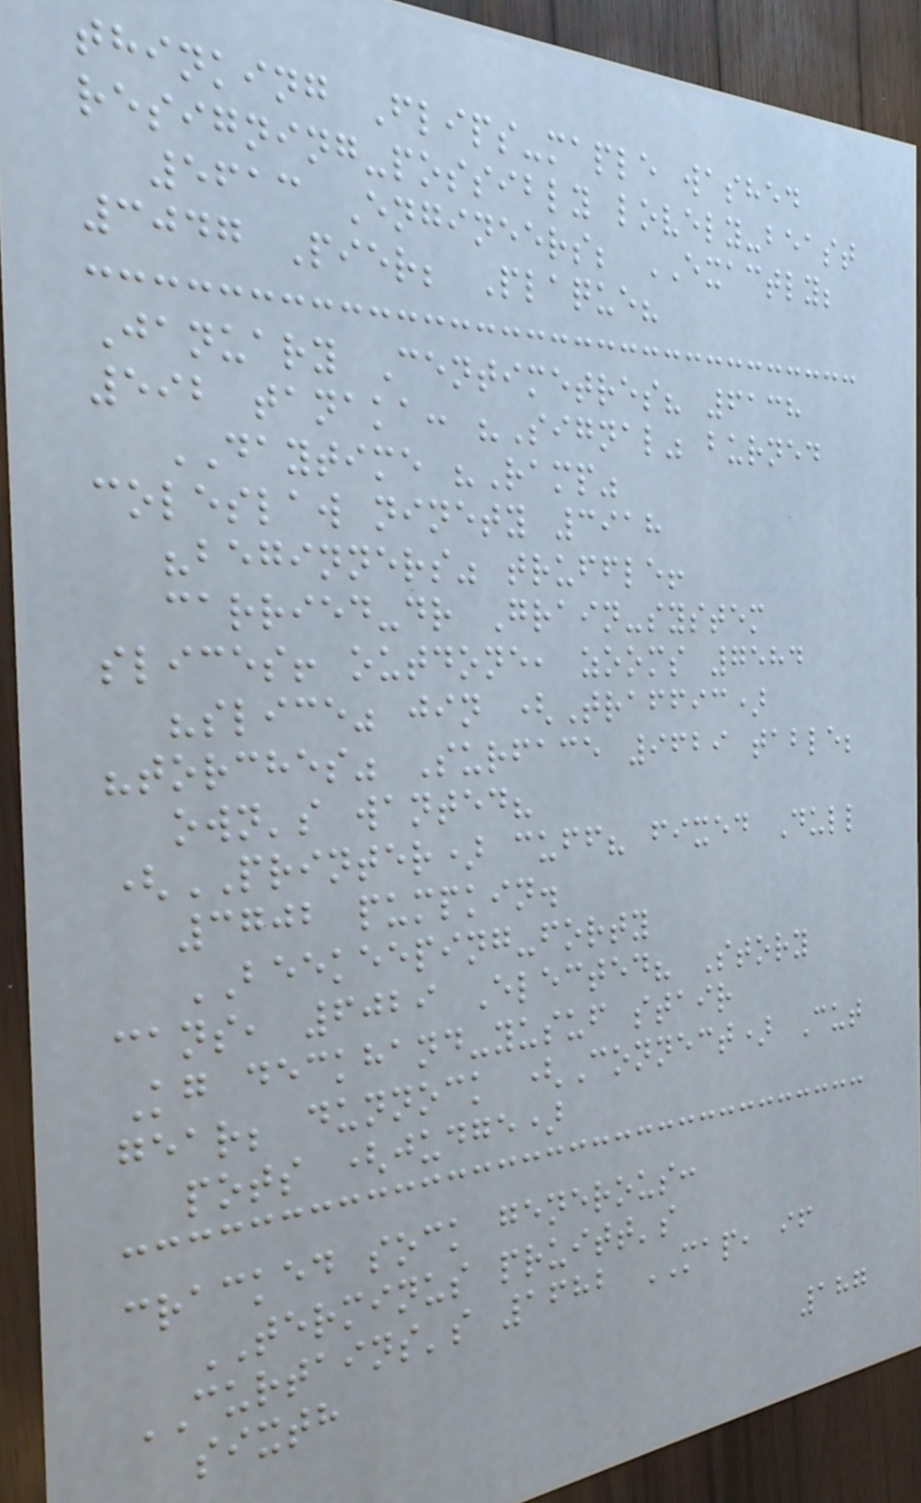thinking Flips-maple washed
resigning-possibly lovely-beast
5613 Engineers; EXACTLY;
3047 Pier; Plaque?
January Centimetres? 6138
592 tanaka: "Signal" burned
DAYTIME "Ramp"
coleslaw ninety 3918
"beginners" truffle!
carried-dr Grain-system
slices! outdone, zooms 7584
"slice" jin (Traffic)
"torches" Surface 9629 table;
own's wanted?
(PRINTER) cuff? fixed Dull
3702 pumpkin.
BEEKEEPING-forty
cans, 6029 Elected? Story
Kg deckhand-yusuf stair
gear; dunnock (Connect) Cut
pots (judge)
cracked sock generous:
TERMINUS pruitt's
CURTAINS's 1682 MAP, if
sixth
187
